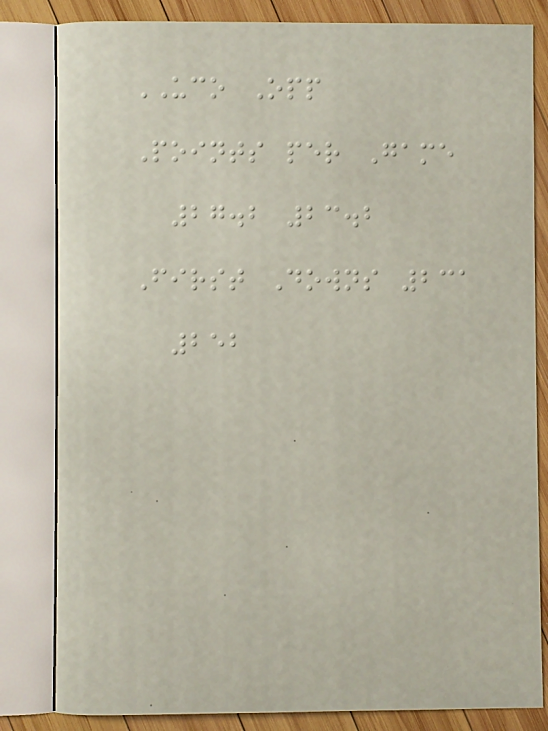UCO Opp
Points per Game
27.2 23.2
First Downs 231
252
